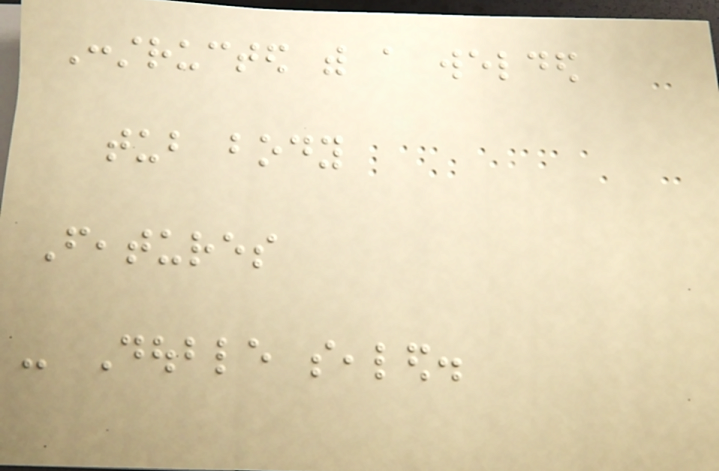Constructed with a welded
tub body
Features
- Double sealed.
